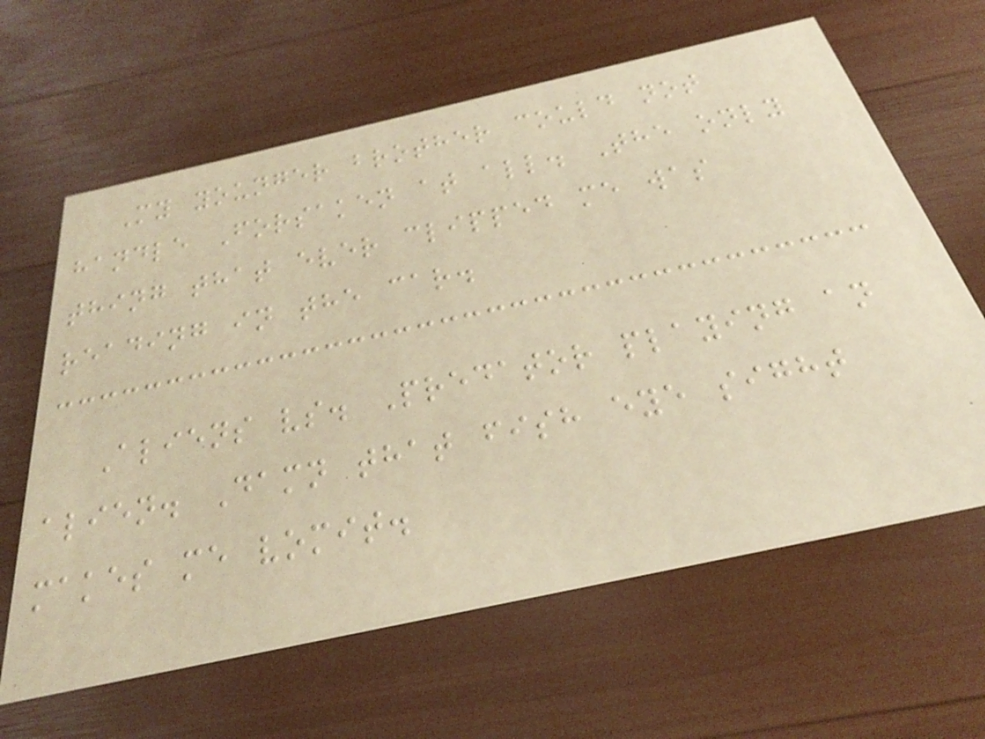My younger brother could not
handle Forsaken at all. The only
thing that ever clipped me was
reading in the car.
Aliens vs. Predator playing an
alien. Damn that fish eye sight
makes me vomit.
